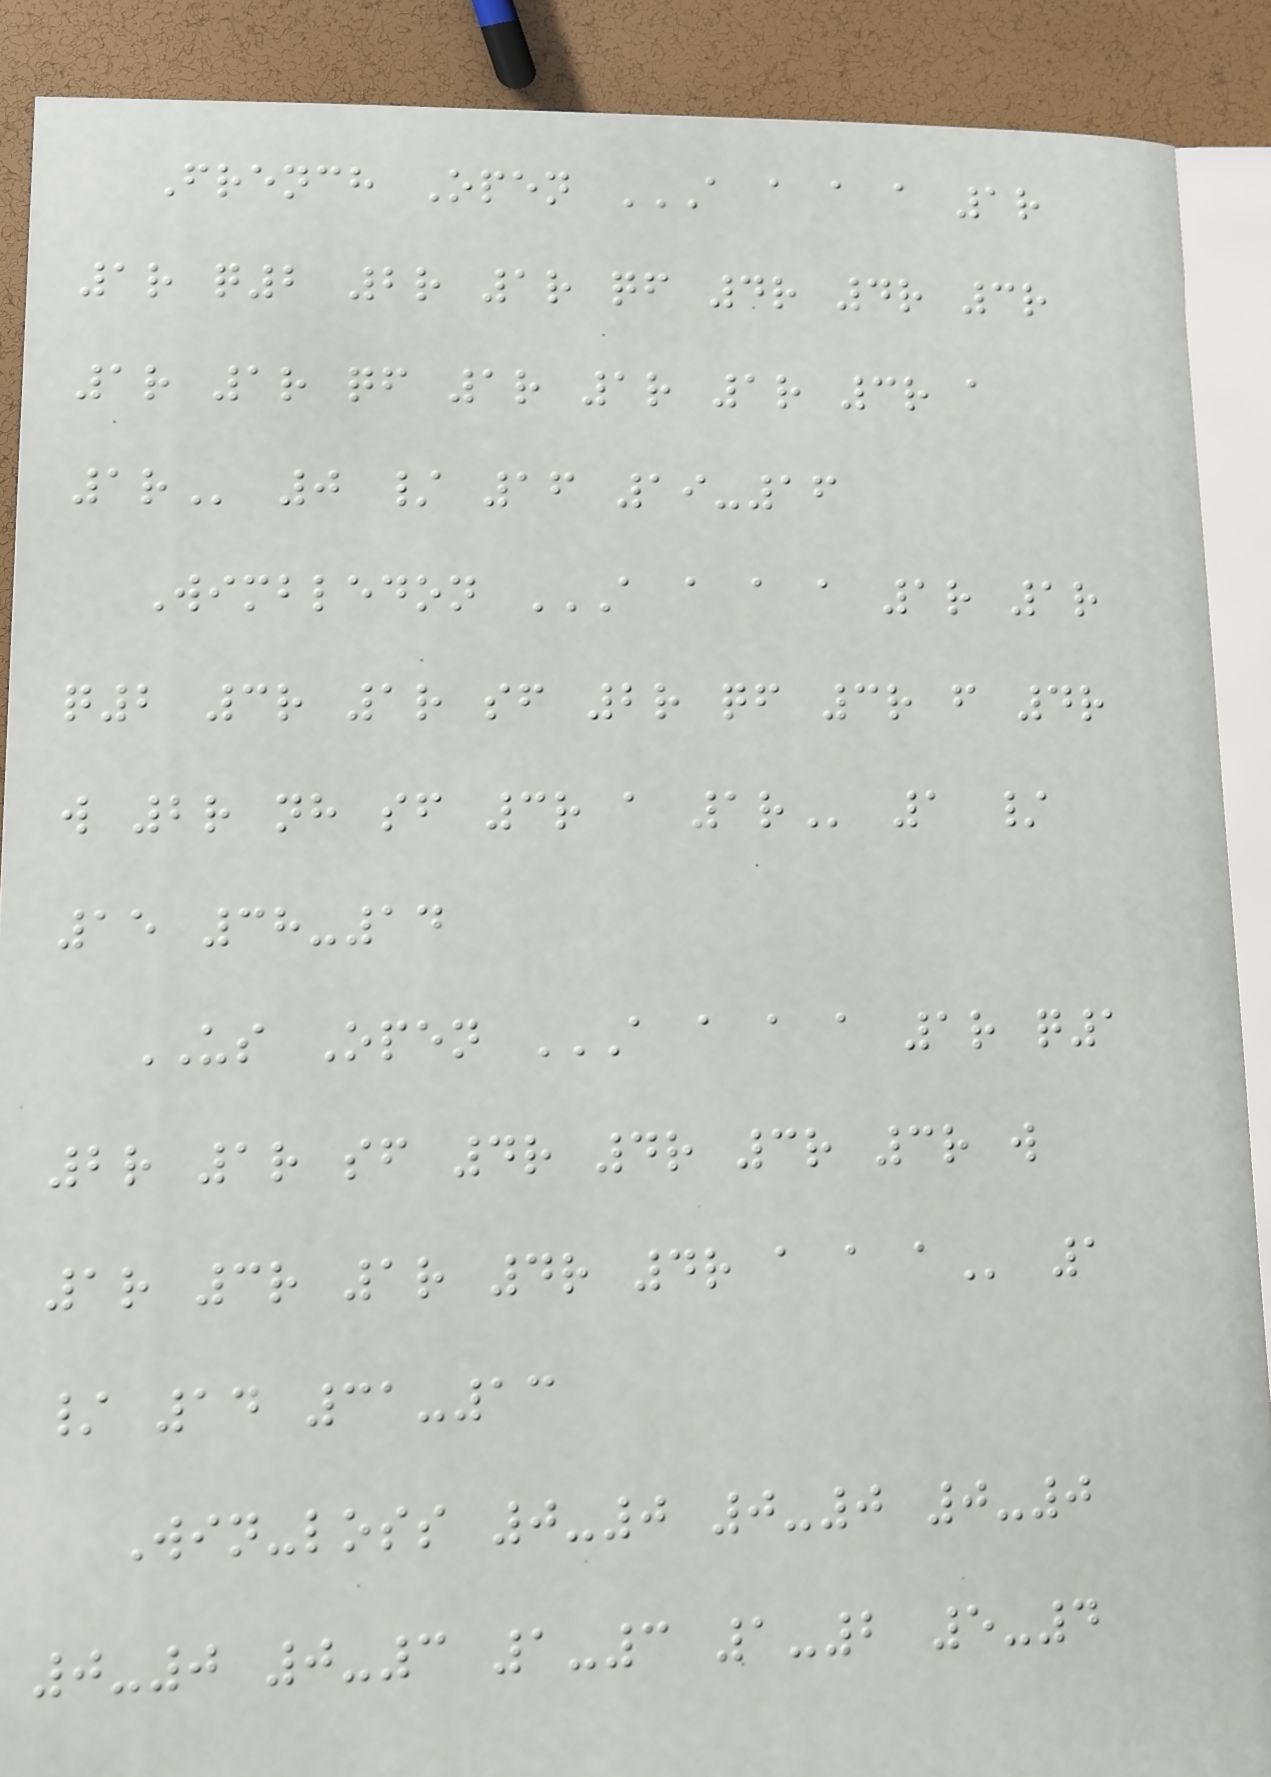French Open A A A A 1R
1R Q2 2R 1R QF 4R 4R 3R
1R 1R QF 1R 1R 1R 3R A
1R 0 / 16 19-16
Wimbledon A A A A 1R 1R
Q2 3R 1R SF 2R QF 3R F 4R
W 2R NH SF 3R A 1R 1 /
15 38-14
US Open A A A A 1R Q1
2R 1R SF 4R 4R 3R 3R W
1R 3R 1R 4R 4R A A A 1
/ 14 31-13
Win-loss 0-0 0-0 0-0
0-0 0-3 1-3 1-2 5-4
